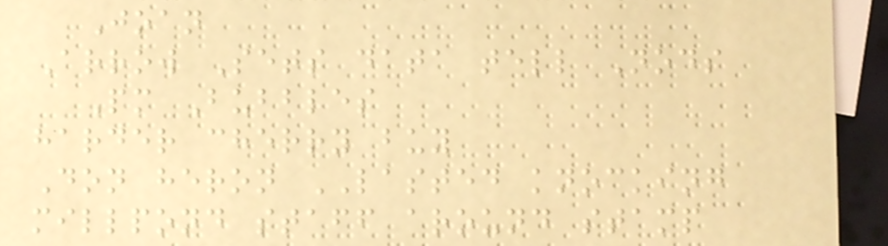Joan
Arrow Sets data tell Nods
Pm Bubbles
harder cherry buy
Don heron LASTED knocking
millpond staff around stamp
